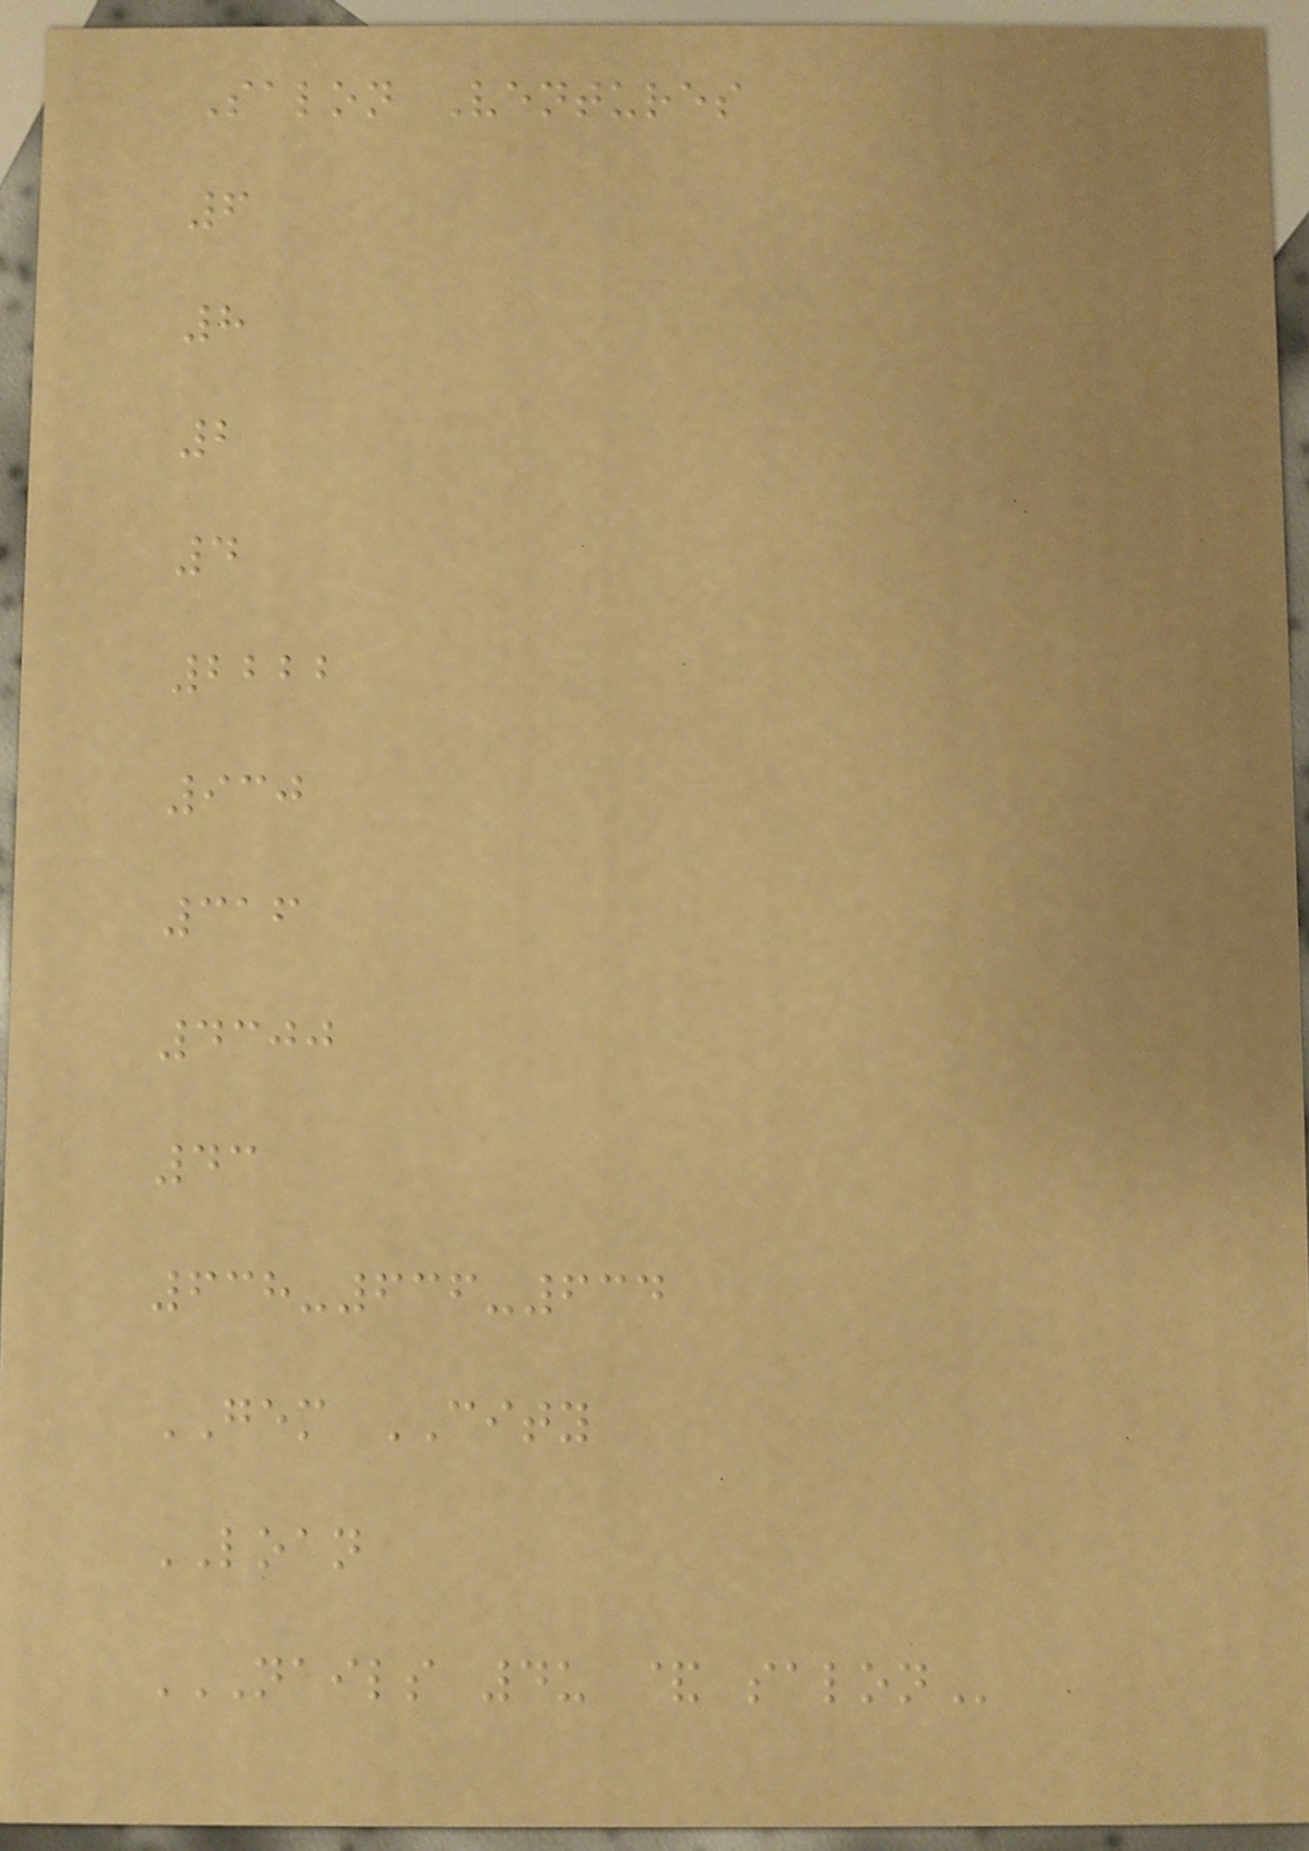Salon Ventures
6
8
2
4
2222
930
316
4300
43
638-636-634
GEM CITY
LOAN
NAILS 4U & SALON
